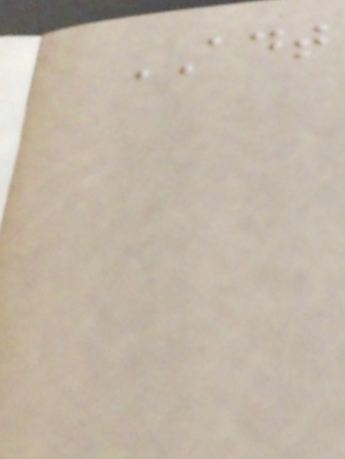ADT
